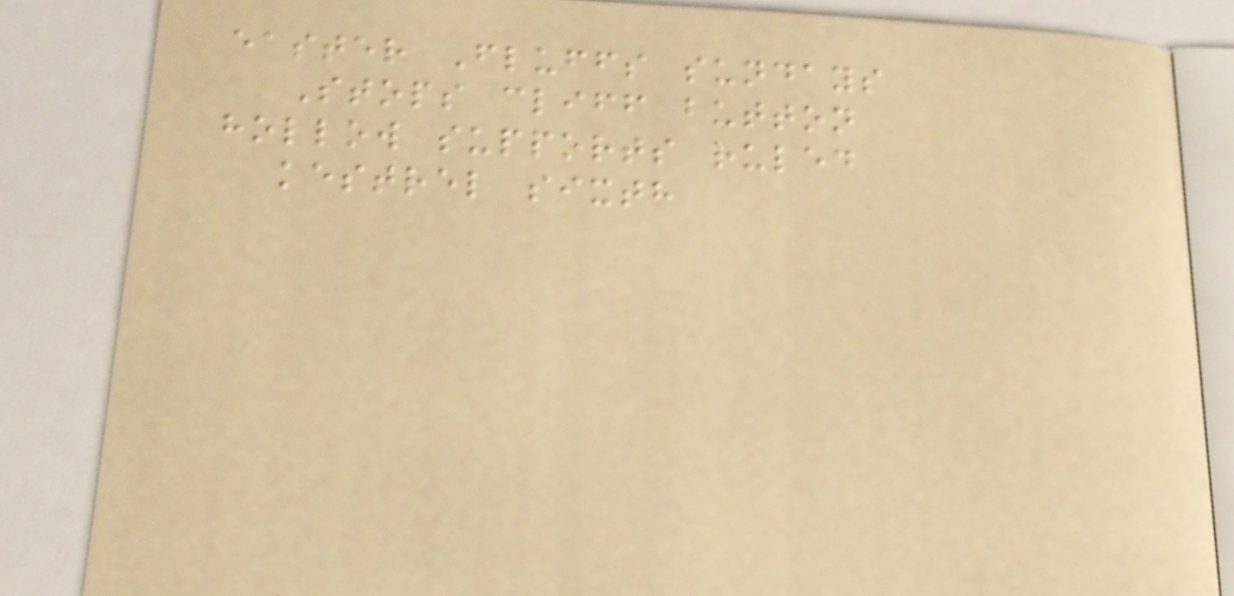easter Fluffs sundays
Stops cliff button
hollow supports ruled
kestrel sixth
